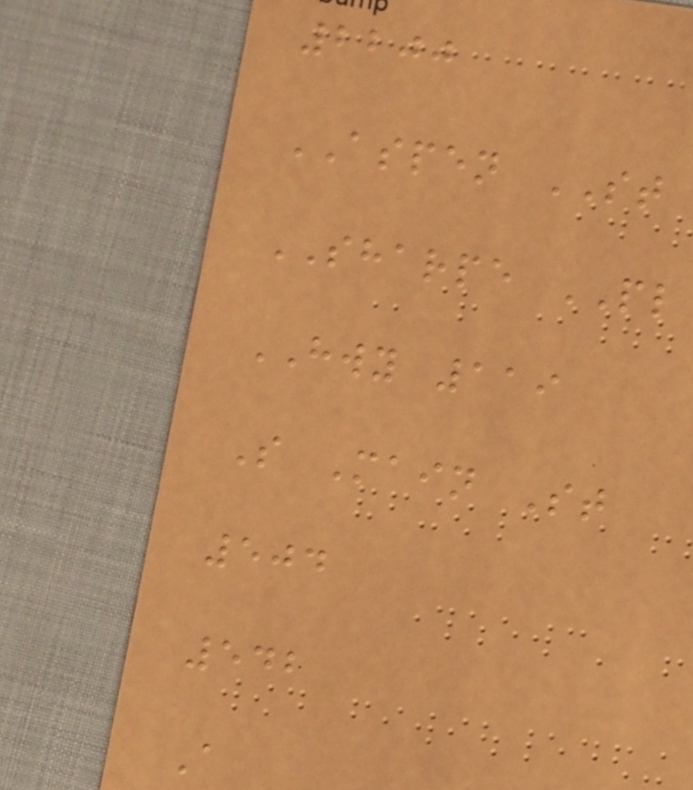2200
ASPEN ST
SHARPE PL
HWY 119
S Main St
504
542
A
